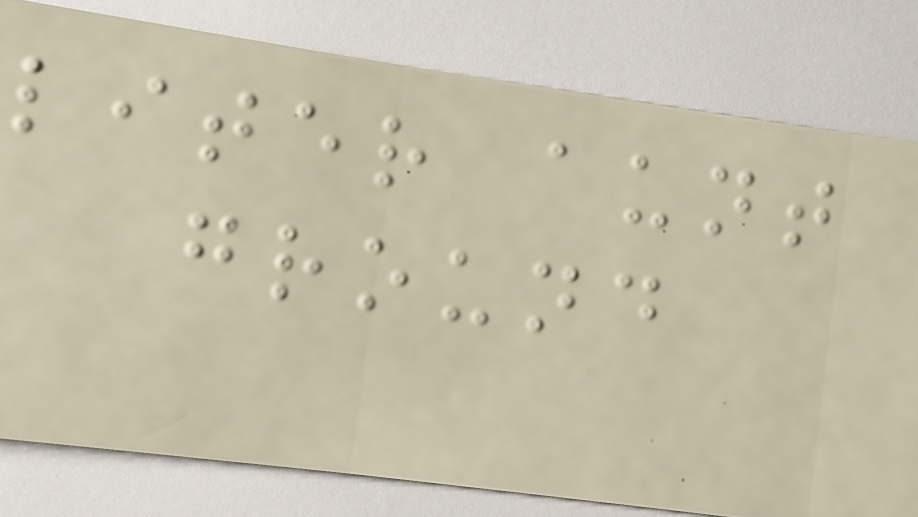liter aunt
ground
